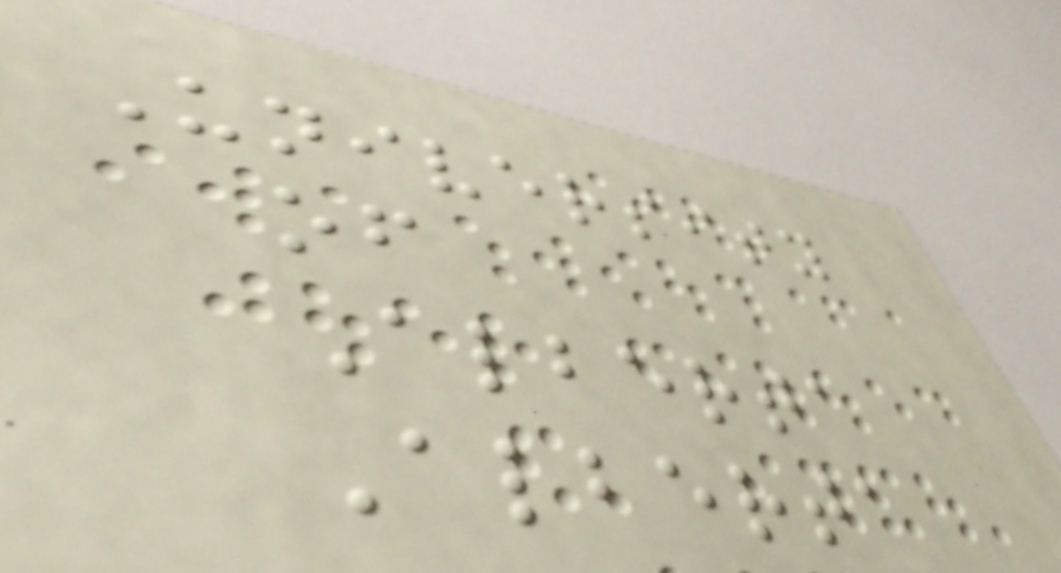University
of
Alberta
Alberta
